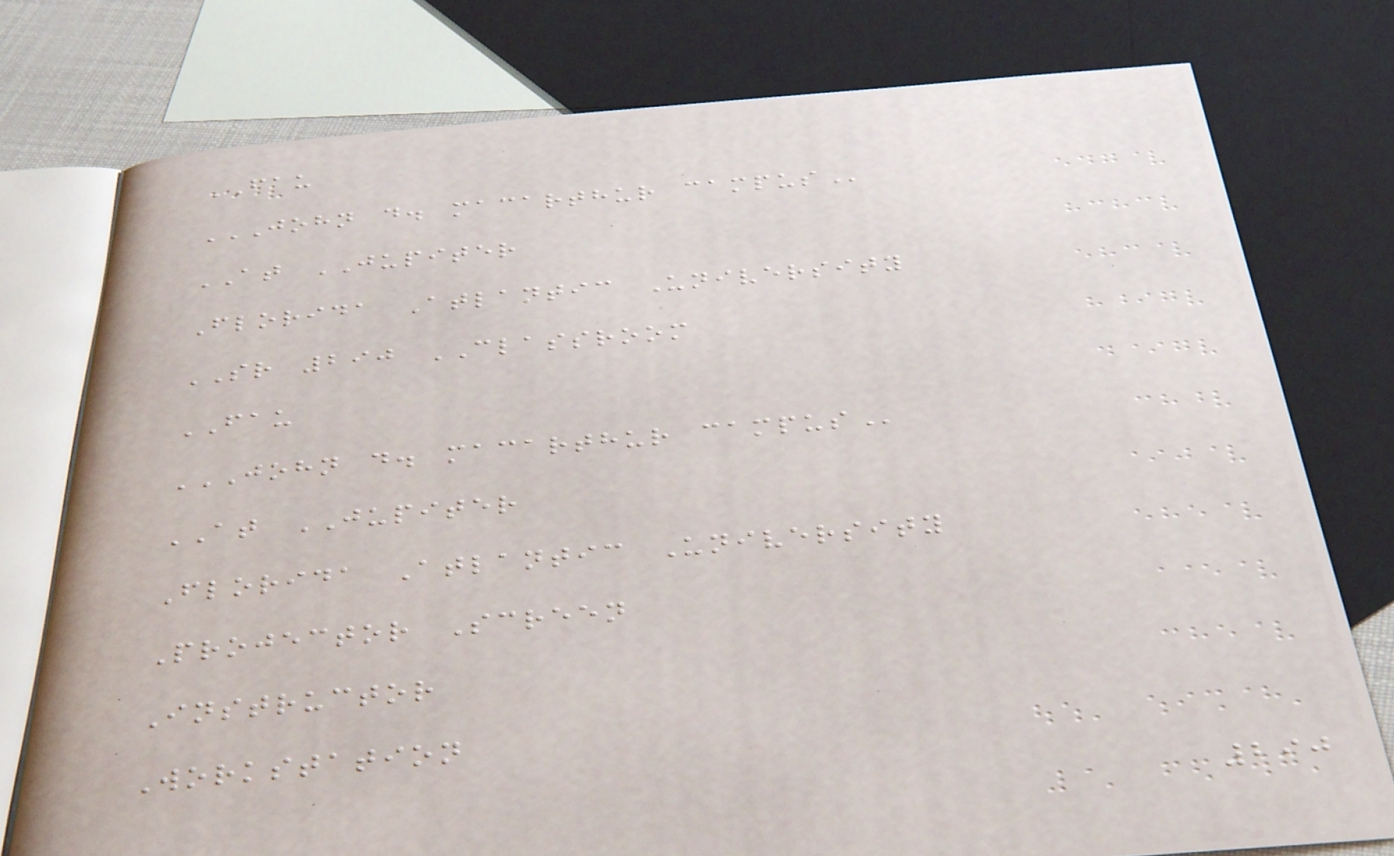FAU
JOHN D. MACARTHUR CAMPUS
AT JUPITER
Florida Atlantic University
SR 290 CLASSROOM
FAU
JOHN D. MACARTHUR CAMPUS
AT JUPITER
Florida Atlantic University
Projector Screen
Instructor
Workstation
290
